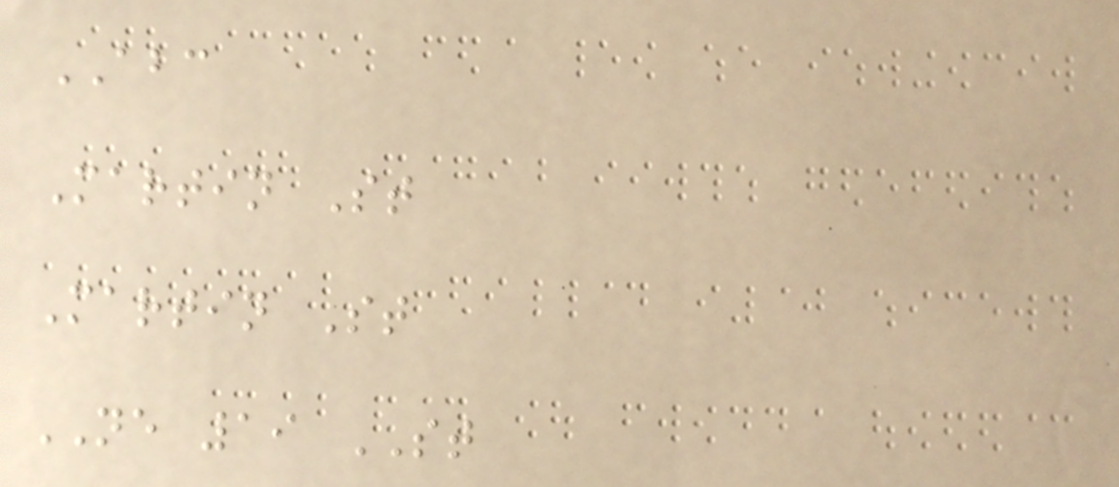ABC
Martin St
Martin St
NE 19 ST
